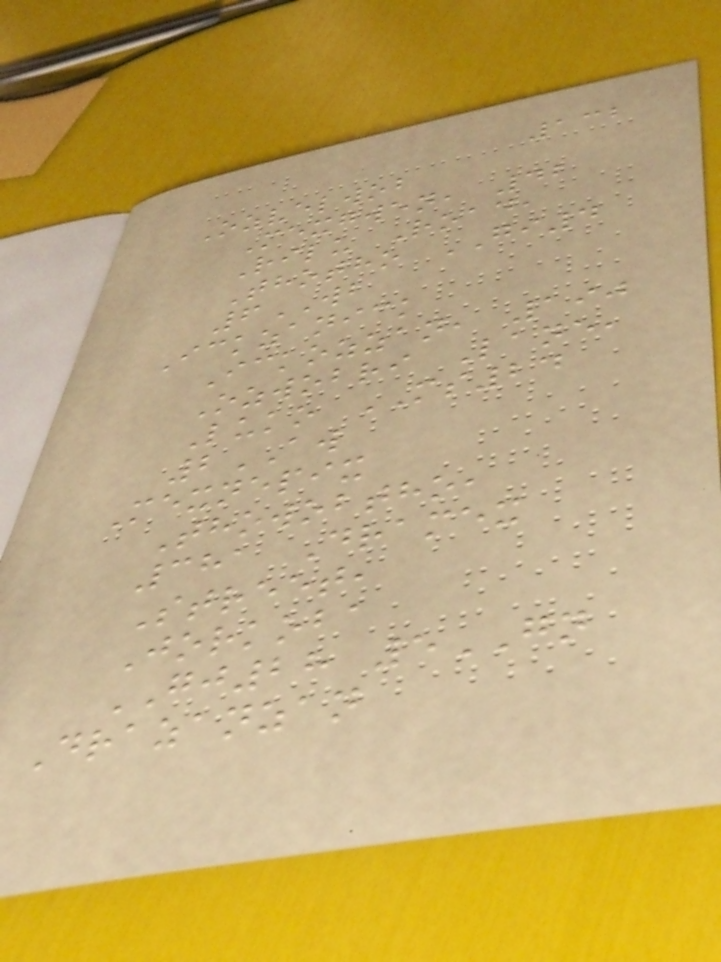132
Ozvelwob
Mexgwen, 42
Rilu Road,
Thotho GI4
6WB
Ickzanick
Ickozzan, 190
Ozwobri Lane,
Luko MS24
2AW
Mexnepix
Thowobtho,
381 Dramex
Street,
Jorkoba
GJ28 5GN
Drazanzan
